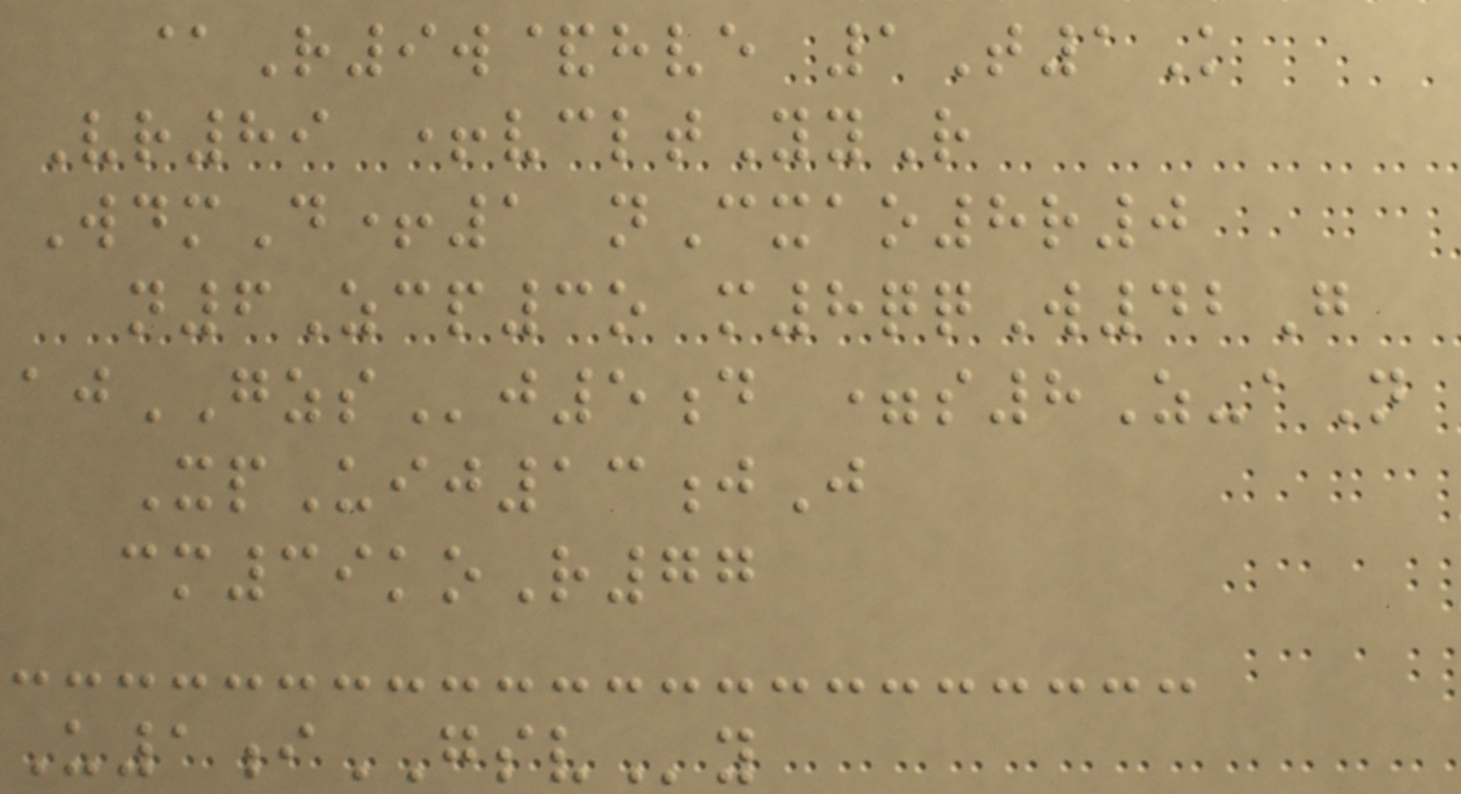@R9w&hve 1T1K
Vr89 +vcltYyR
WdmD+1 nCxao8r0
n6Zcp3o m8qqW42G
ajGZSj5d =s8Z-aN
XpUij13jJ
cm39koR77
U1iGSVy
